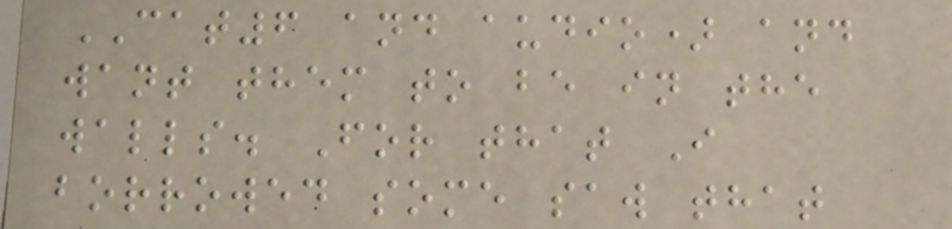CAT6 and audio) and
want them to be in the
walls. For that I
borrowed some saw that
